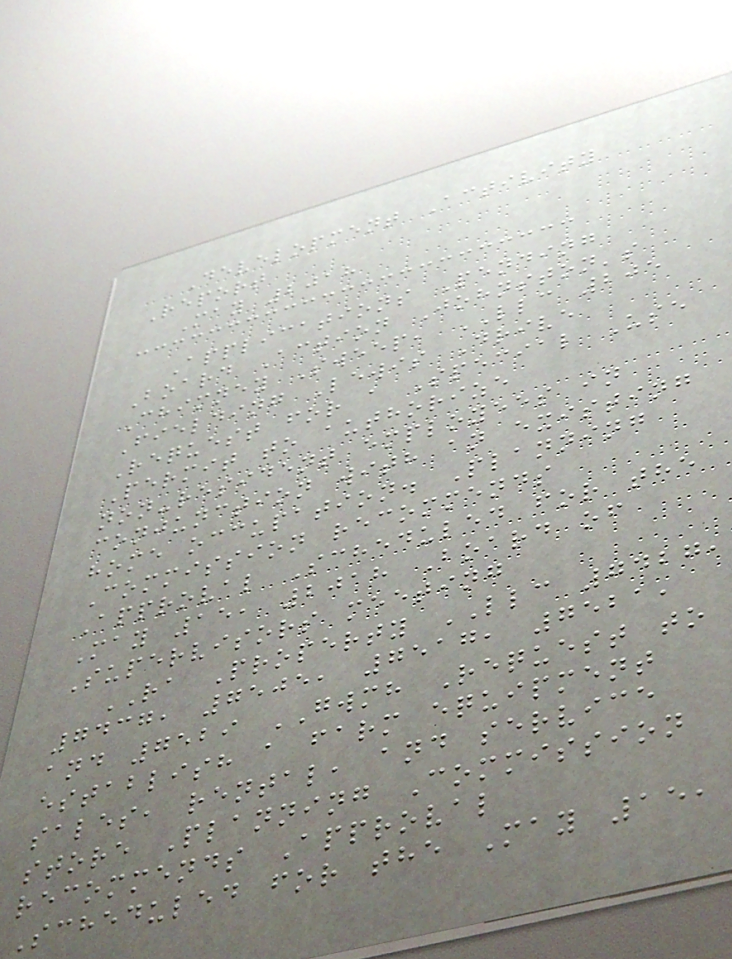Development Activity
Report
May 2018
Applications Pending
Board Action Johnston's
Chimney Sweep, LLC 205
Fielding Lewis Drive
Request for a Special Use
Permit to authorize
non-resident employees in
conjunction with an existing
home occupation. Planning
Commission recommends
Approval Scheduled for the
May 15, 2018 Board of
Supervisors meeting
RA Property LLC 7427,
7437, 7505, 7517, 7521,
and 7529 GWMH Request to
establish a farm equipment
sales, rental, and service
store Planning Commission
recommends Approval
Scheduled for the May 15,
